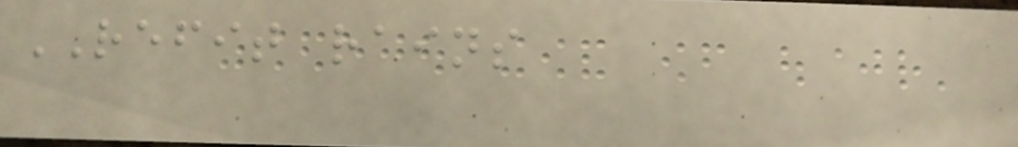REFIT rains
